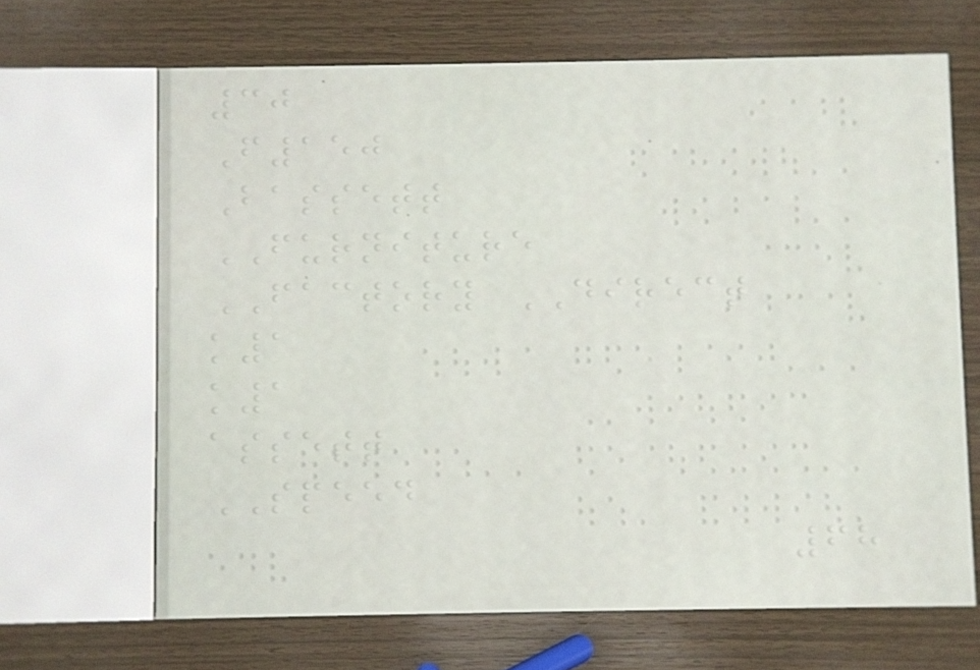30
F150
Bassett
FURNITURE
FACTORY DIRECT
k1
k1
assett
SPEED
68
